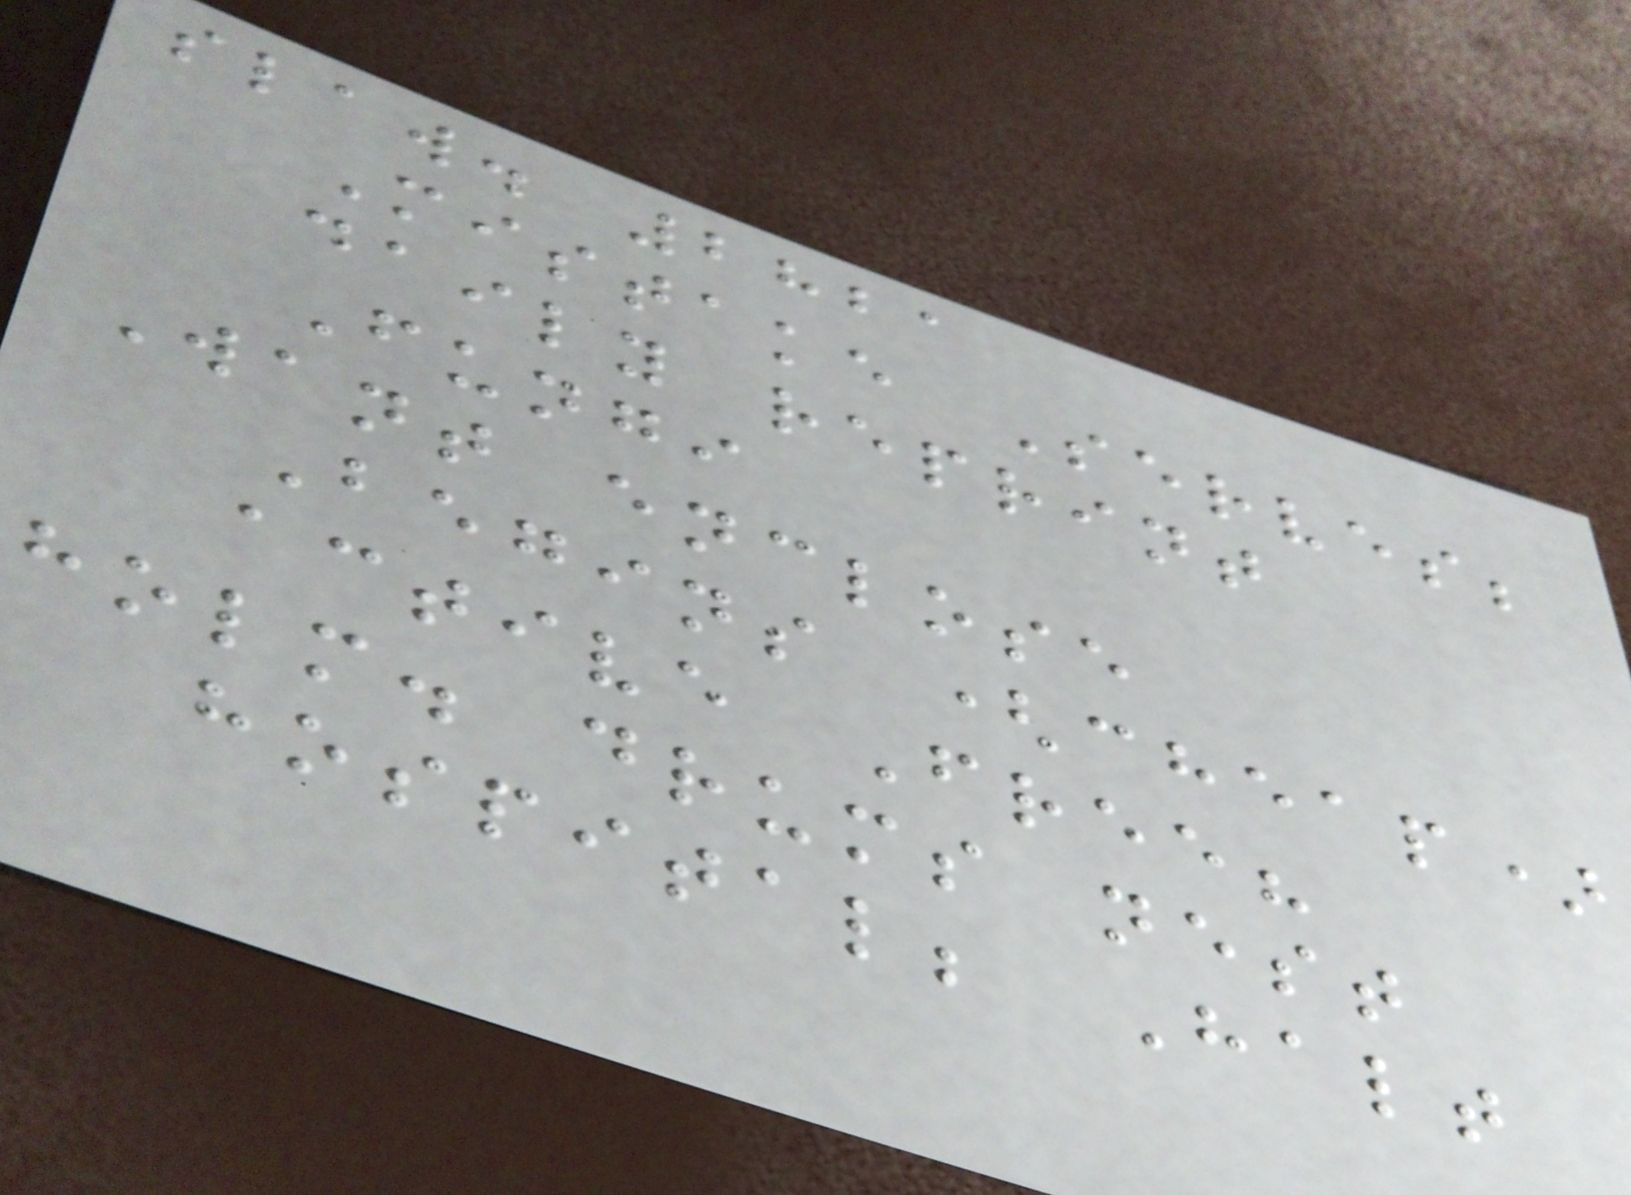slaw. 2821
Mistake Serves;
daily reprint
Fungi
Want enclose
Begins (cheap)
active Free?
holm. drums nest
hospital; Halt
